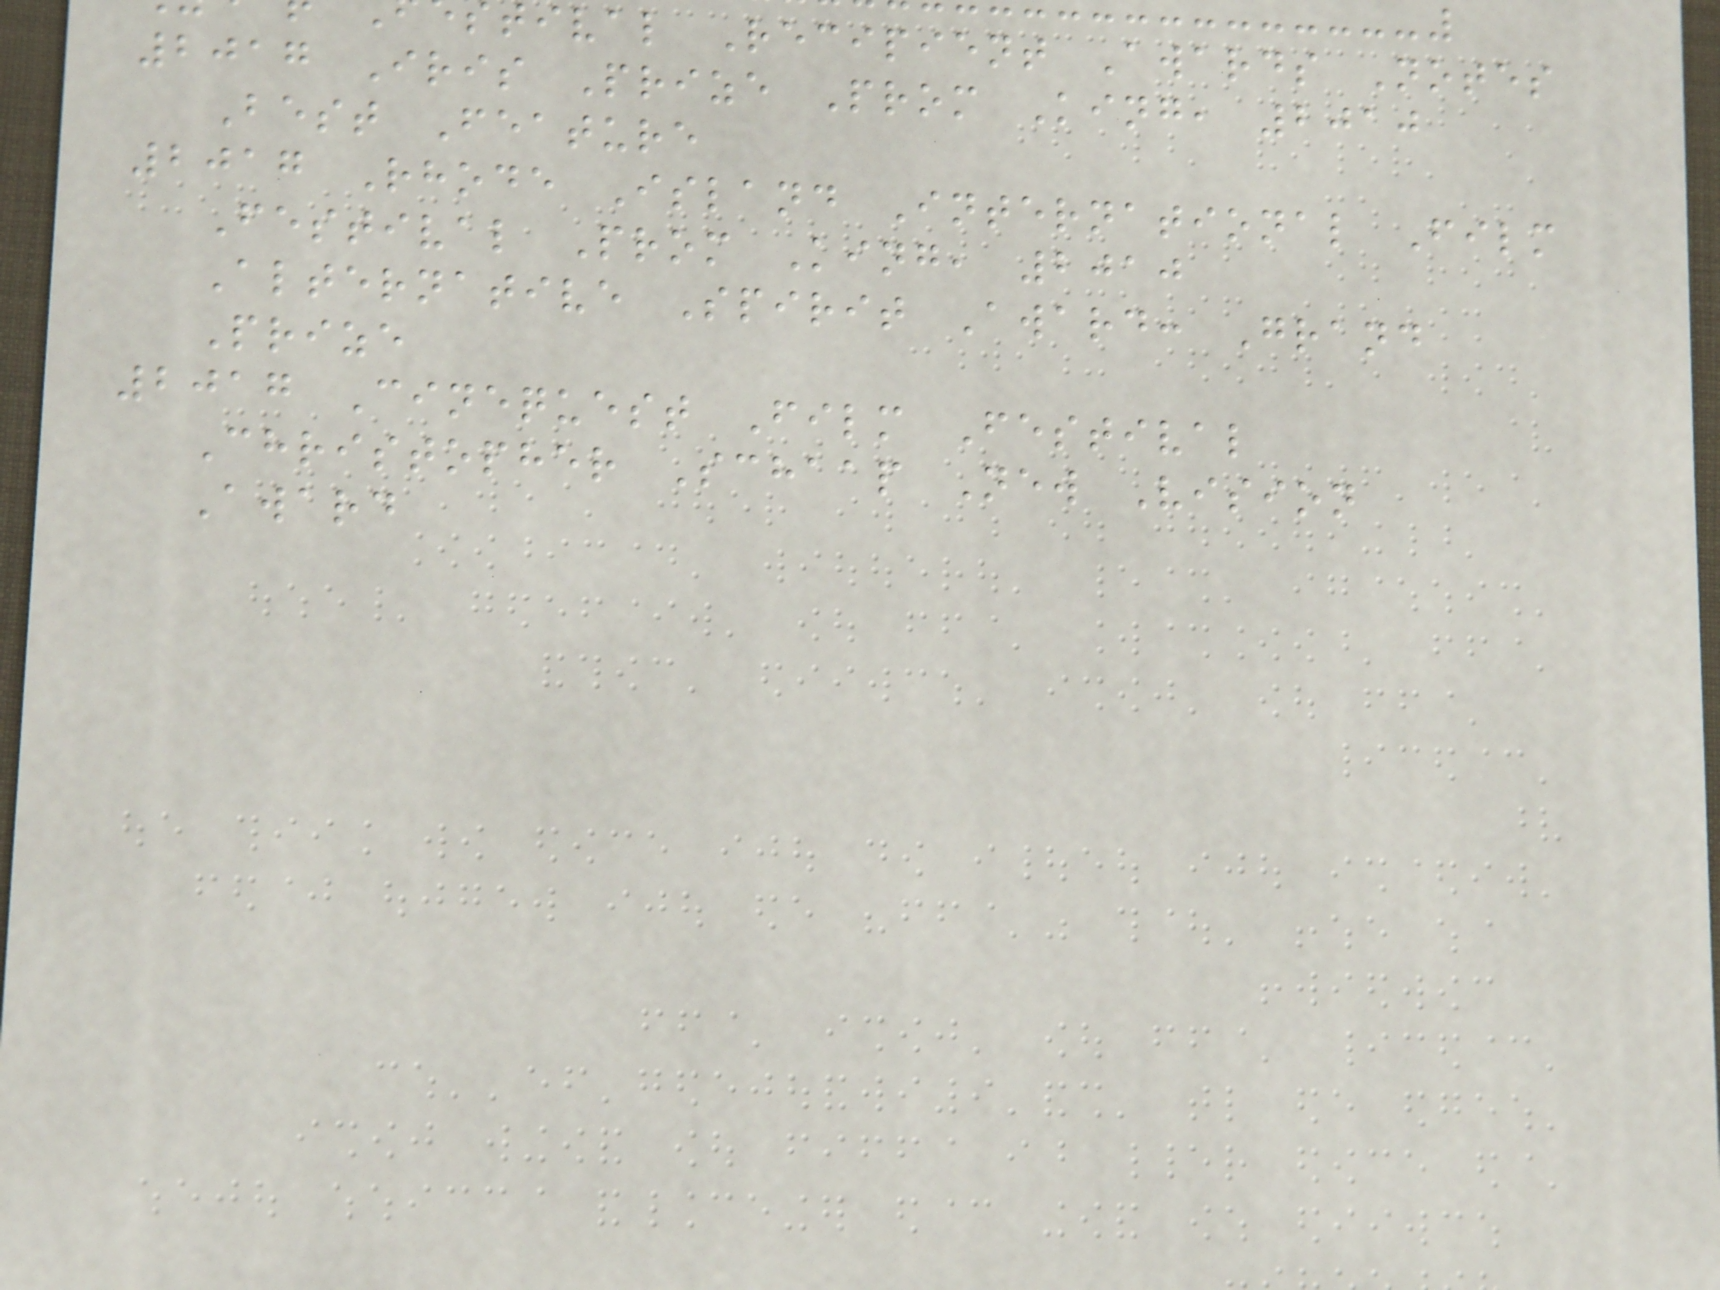tival Recipient Awards Notes
2017 Iris Prize Prom King, 2010
Best Feature
2017 Rhode Island International Film
Festival Prom King, 2010
Alternative Spirit Award: Grand
Prize
2017 Cinequest Film Festival
Christopher Schaap New Vision
Award
